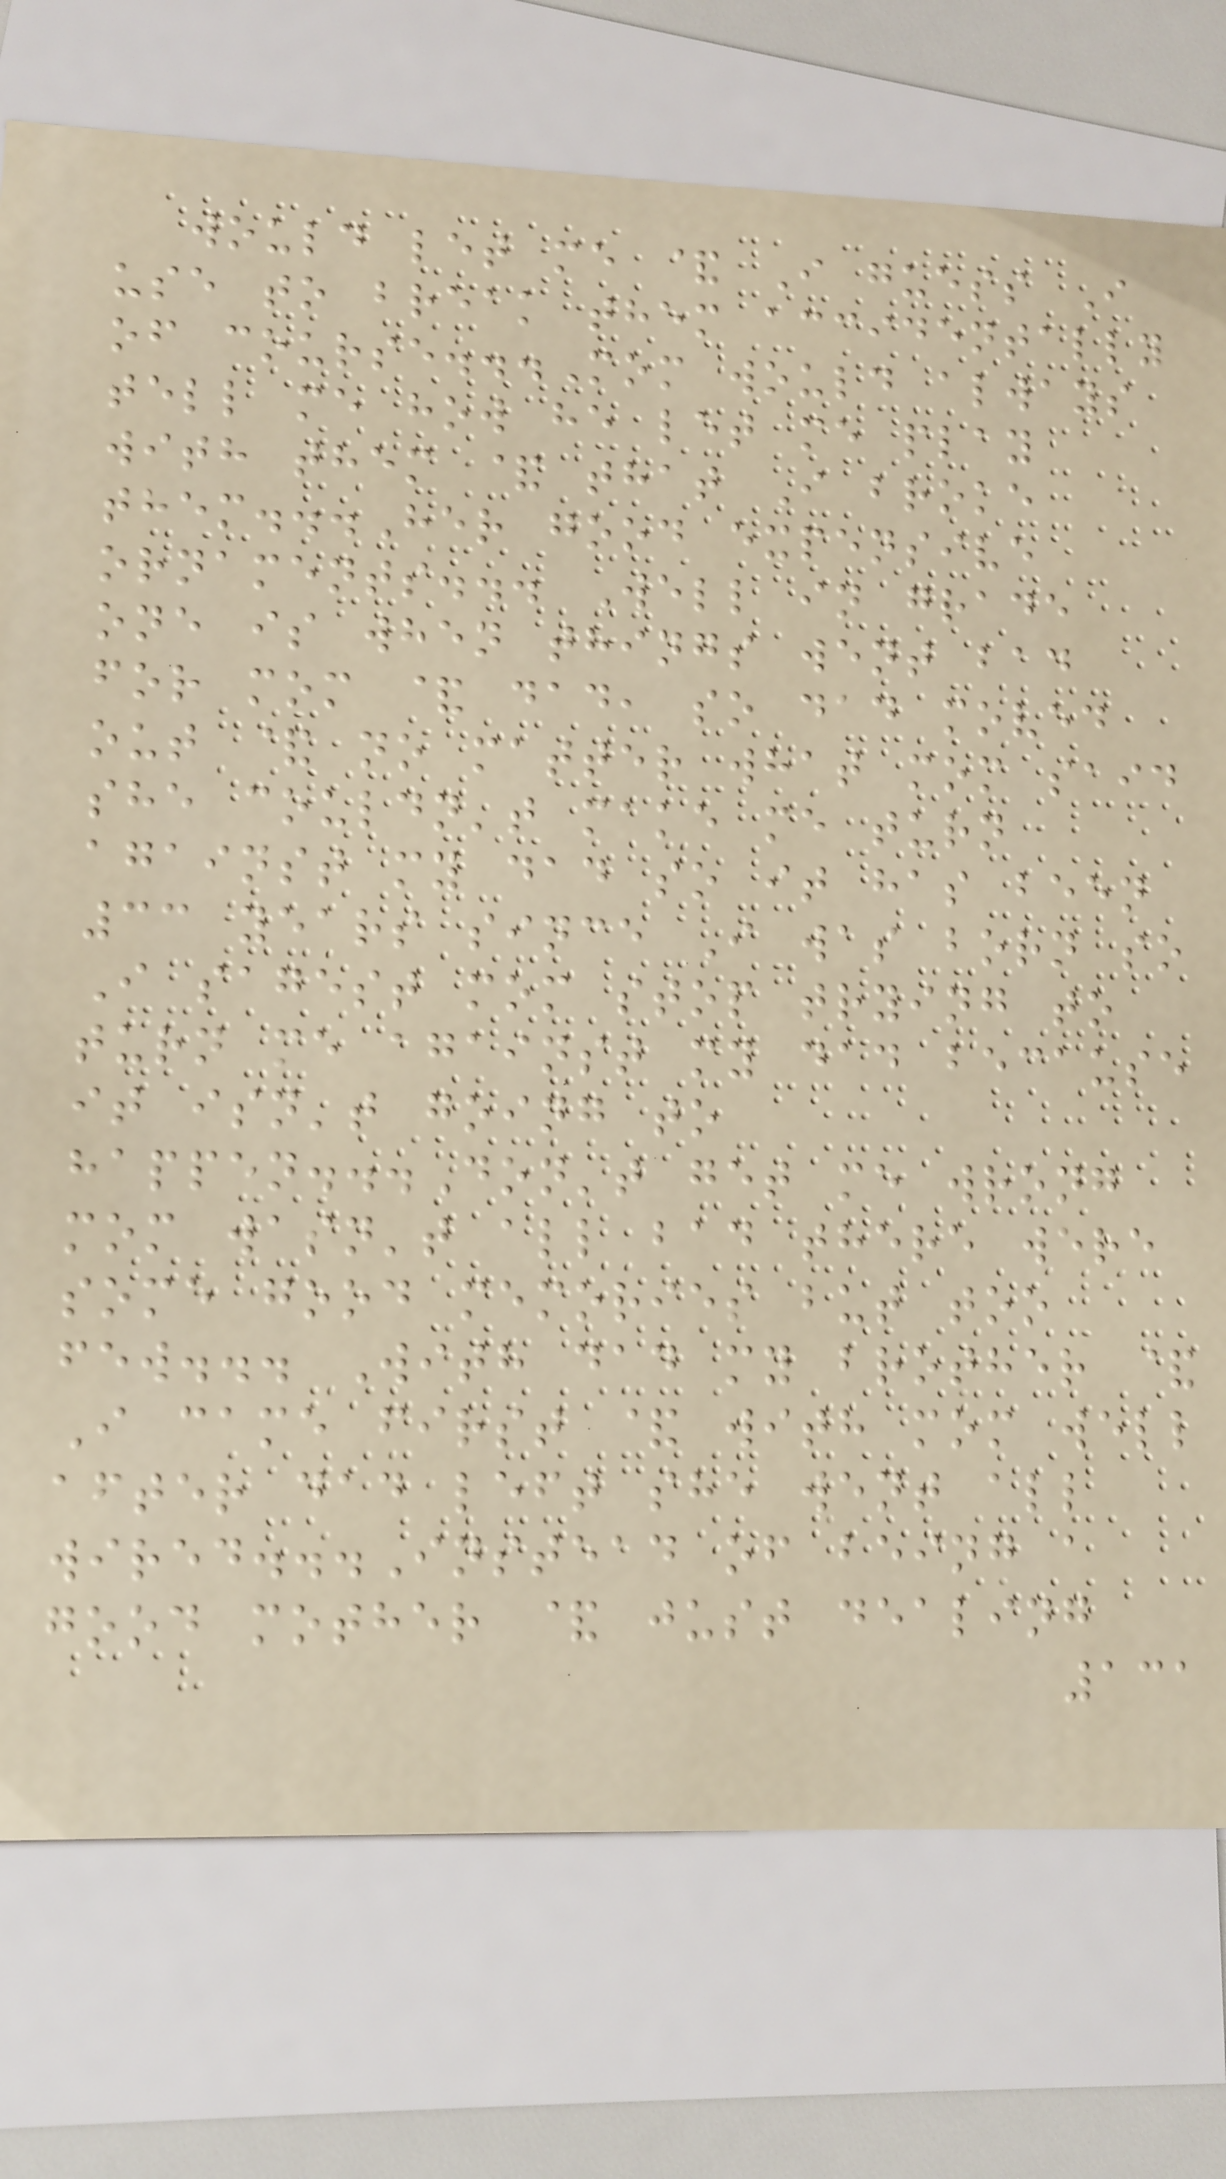would let me & I guess I
use to break them accidentally
of course...Mom would always
tell me how he let me play
with them & that I broke
them...Her good expensive
ornaments... Well in grade
one is when things went bad
for mom & dad, so dad moved
out & no matter what mom said
she couldn't make me turn
against my dad so it has been
33 years since I was born so
I sagest mom stop trying to
turn me against my dad because
it isn't going to
happen...Don't get me wrong
mom wasn't all bad there were
some good memories but too
few... With dad my brother &
I came first & with mom well
after dad left she went all
wired...Instead of being a
good mother & just dealing
131
